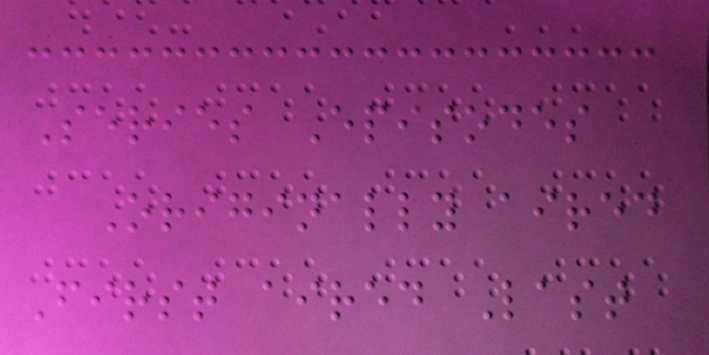Series Episodes
Originally aired
First aired Last
